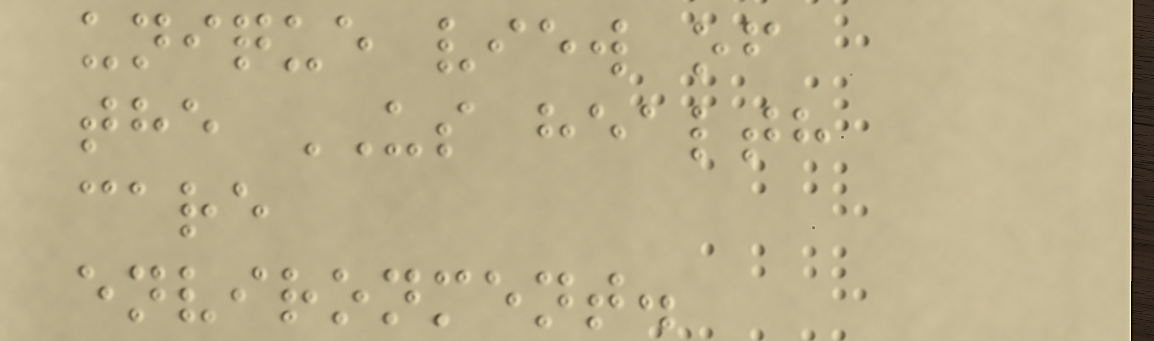unique view of
the US health
care
environment.
